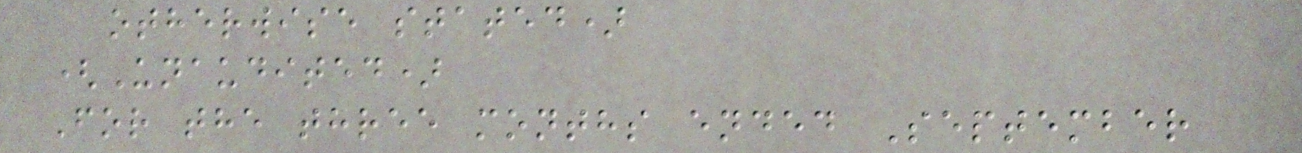otherwise stated)
(Unaudited)
For the three months ended September
